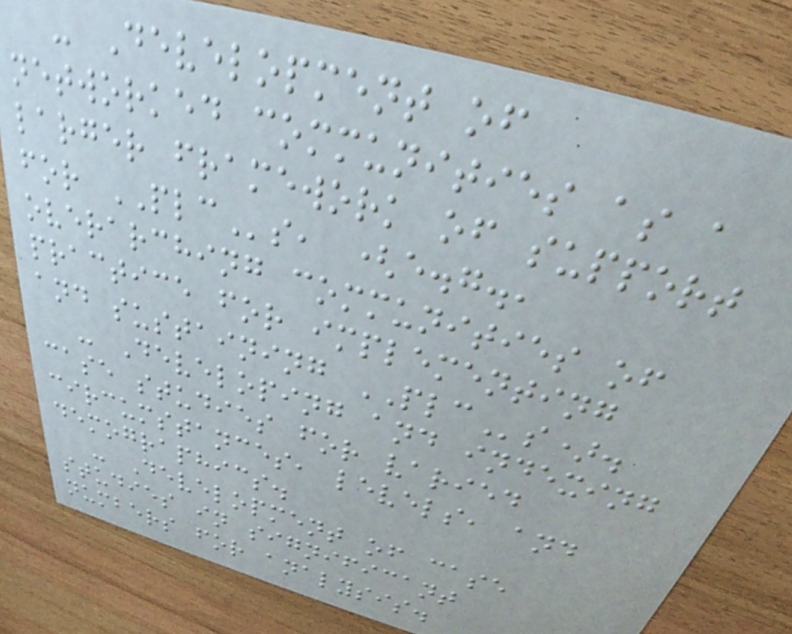- Development of
networked communities as a
larger framework of support
for PLCs, (e.g.,
overarching communities of
practice for implementing
and sustaining PLCs).
- Developing and indexing
case studies for varied
circumstances, levels, and
demographics.
- Development of case
studies in significant
numbers for analysis.
